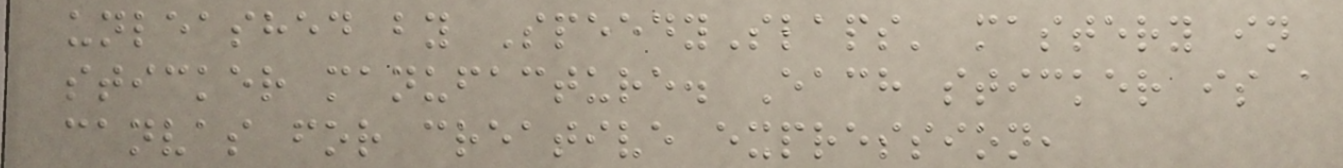unleashed by SpeedySlaps' mastery in
sticker manufacture. Each sticker is a
canvas for creative expression,
